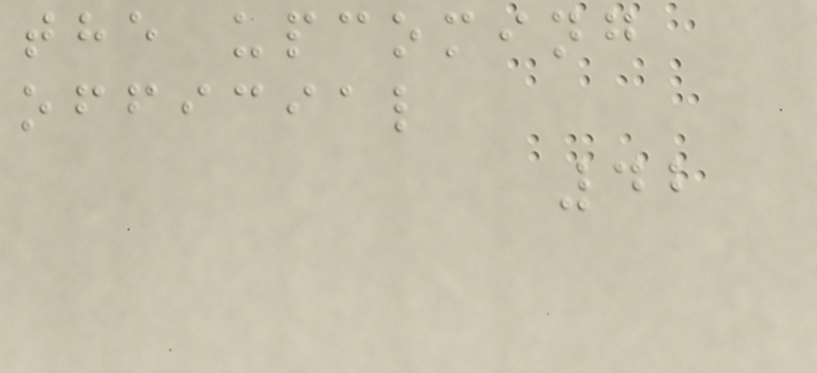the upcoming
official
42
